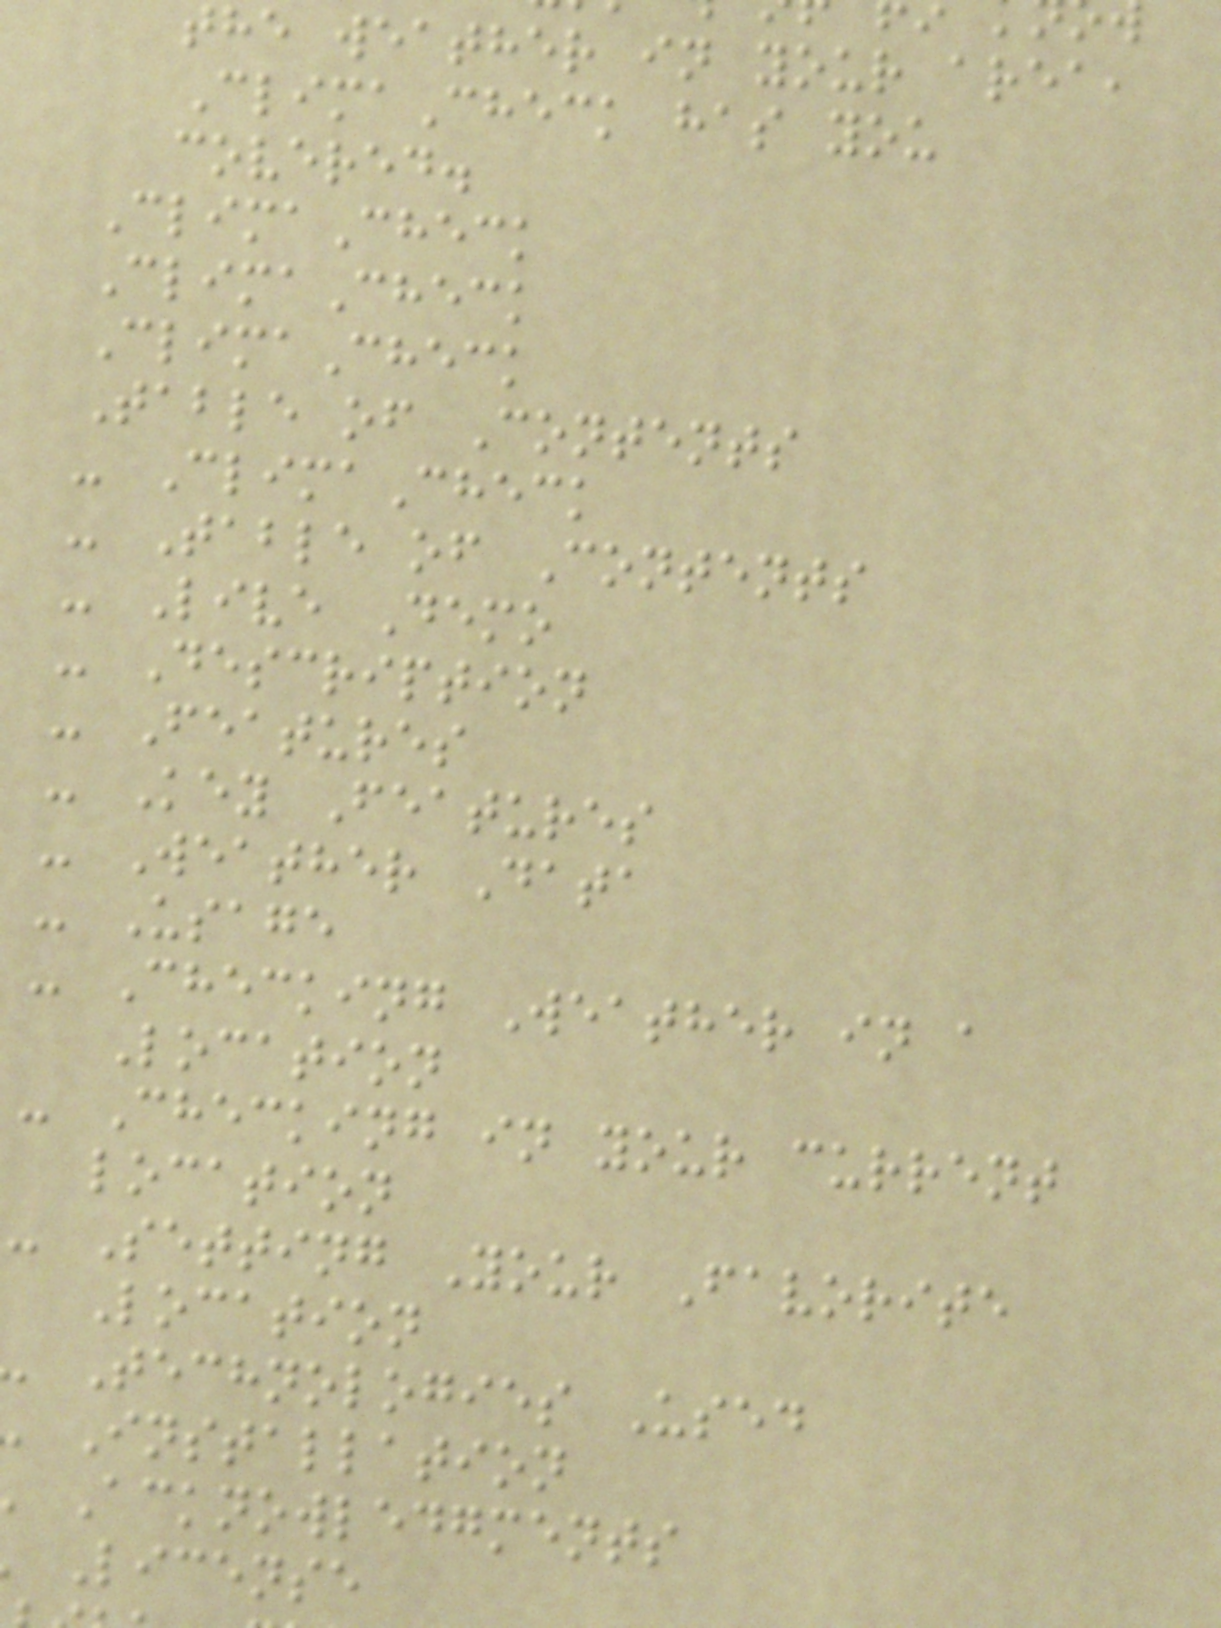the weather in your area,
ClimaCheck has you
covered.
ClimaCheck
ClimaCheck
ClimaCheck
Table of Contents
- ClimaCheck
- Table of Contents
- Live Demo
- Description
- Features
- Key Features
- Weather Data
- Usage
- Checking Weather in a
Location
- Checking in your current
location
- Setting Your Favorite
Location
Technologies Used
Installation
Acknowledgments
License
